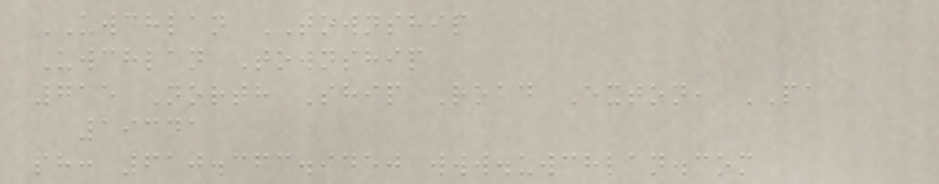UWCHLAN TOWNSHIP
Uwchlan Township
715 North Ship Road Exton, PA
19341
ph: 610.363.9450 www.uwchlan.com
